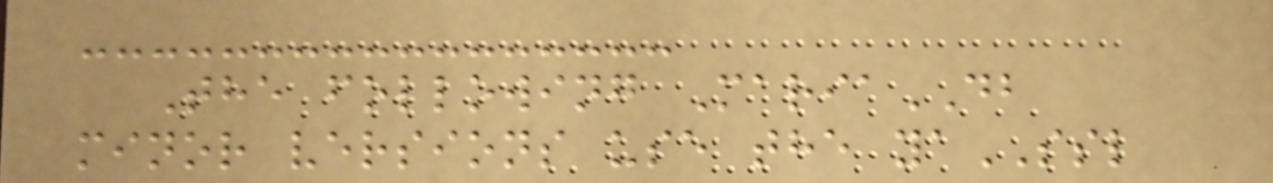The following MariaDB
minor versions use the yaSSL
